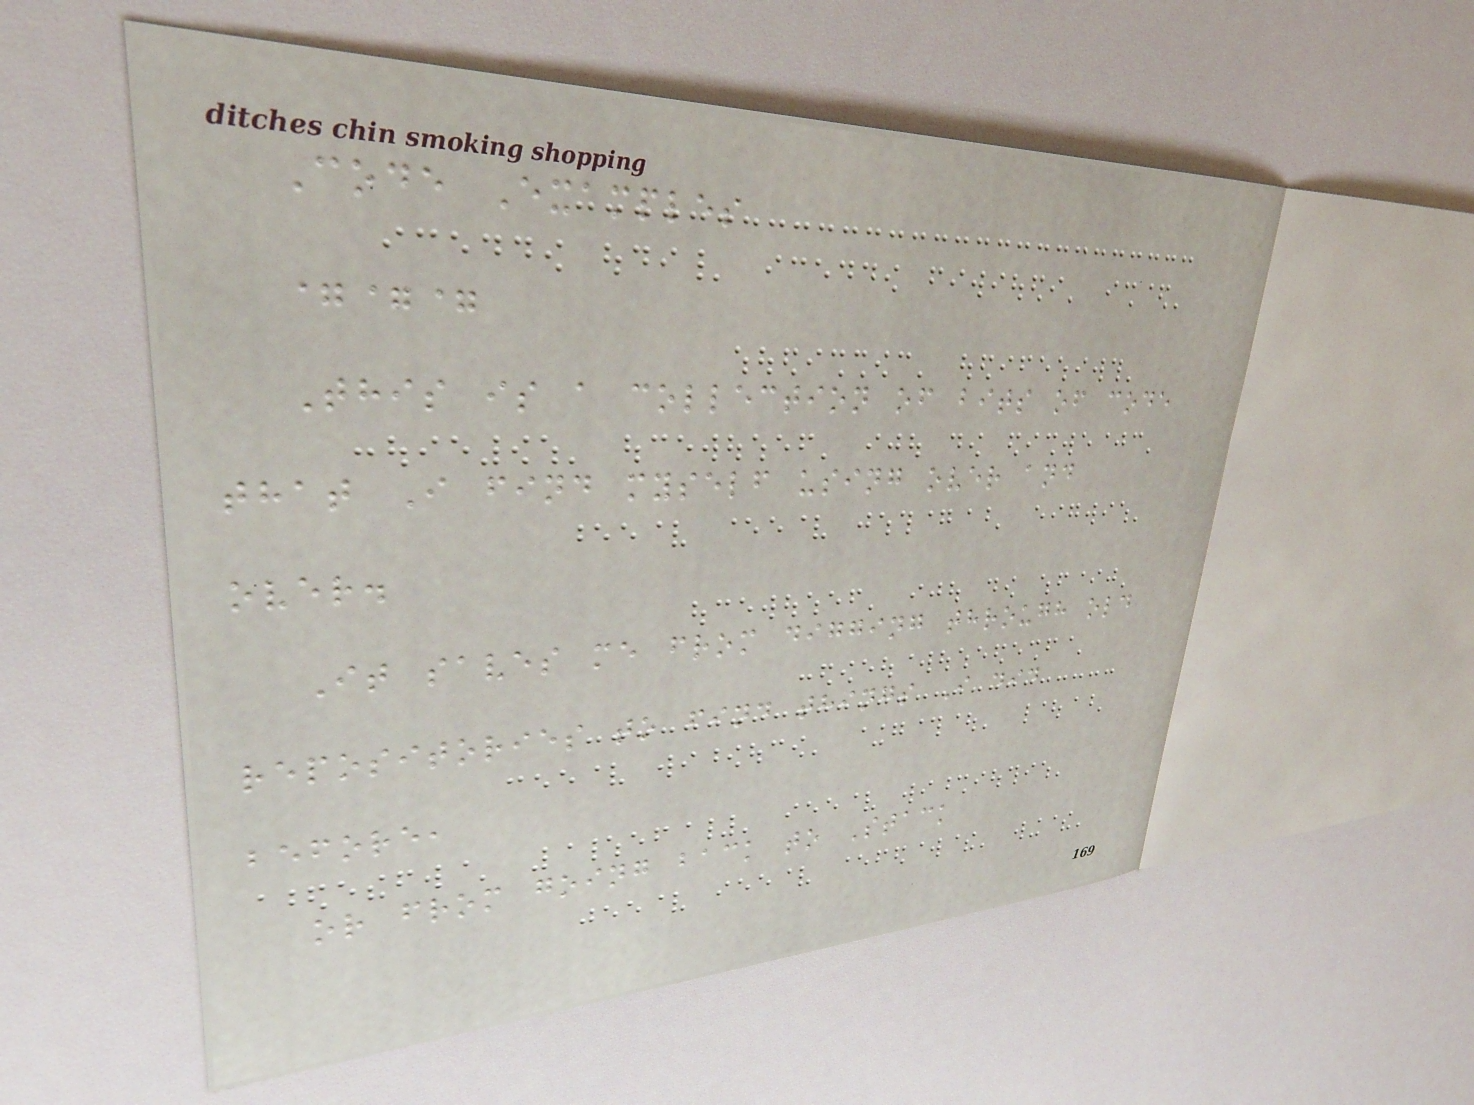Code Examples
===
This is a collection of bits of code
that I find myself using over and
over.
It saves me from digging through old
repositories to find things I did
before,
or from going back to Stack
